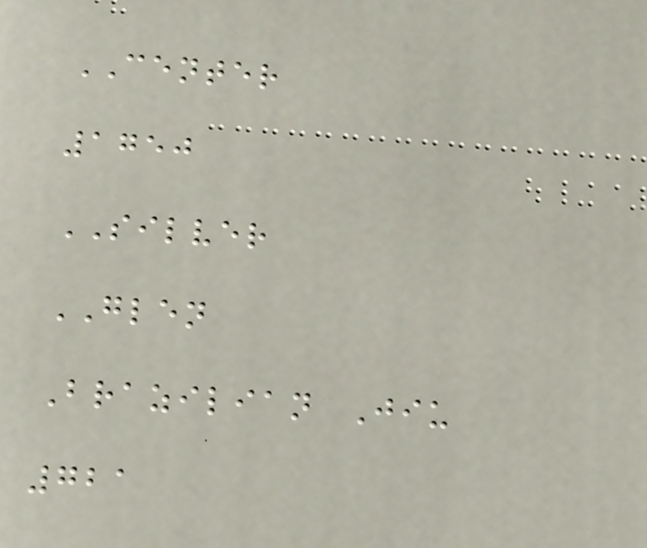CENTER
1750
SILVER
GLEN
Brazilian Jiu
721
